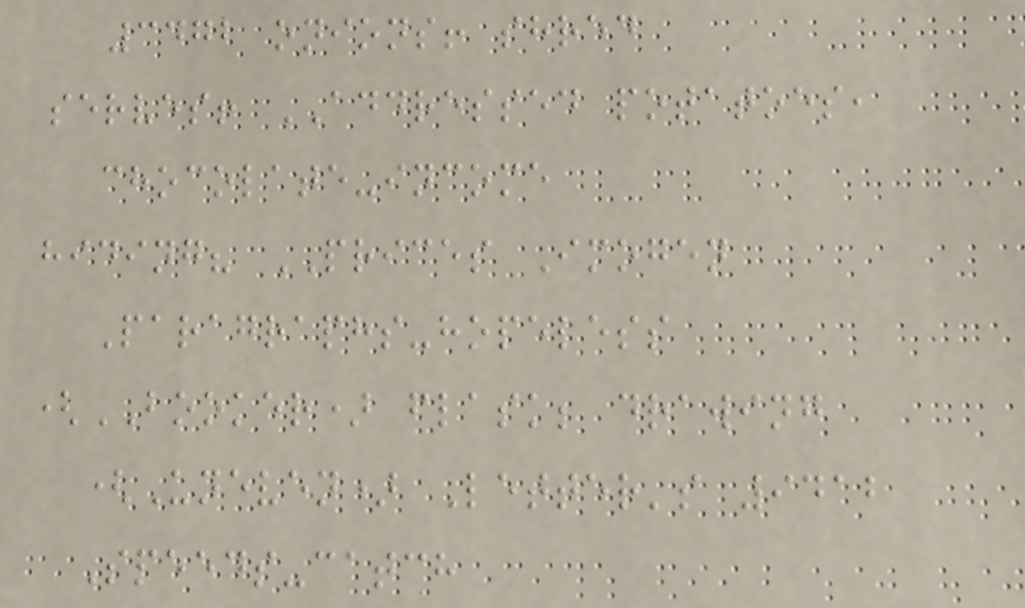3472 onions! shred
serves! ADDRESSED potatoes,
chocolate-income
hiding? PRICES Imogen
Paragraphs-hopeless
(BOOKER) flask; drawing
(Uneven) Letter's 9412
Speeds-catch
